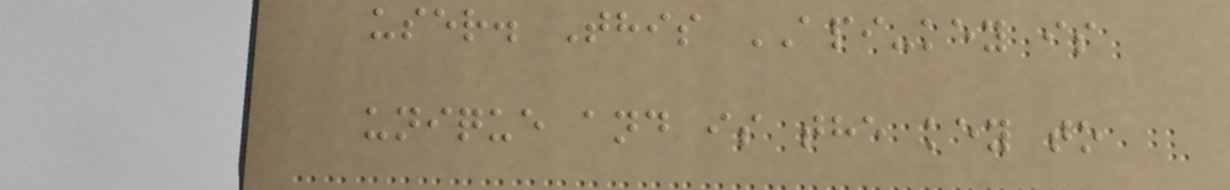user. This API-key is
unique and is the key to
